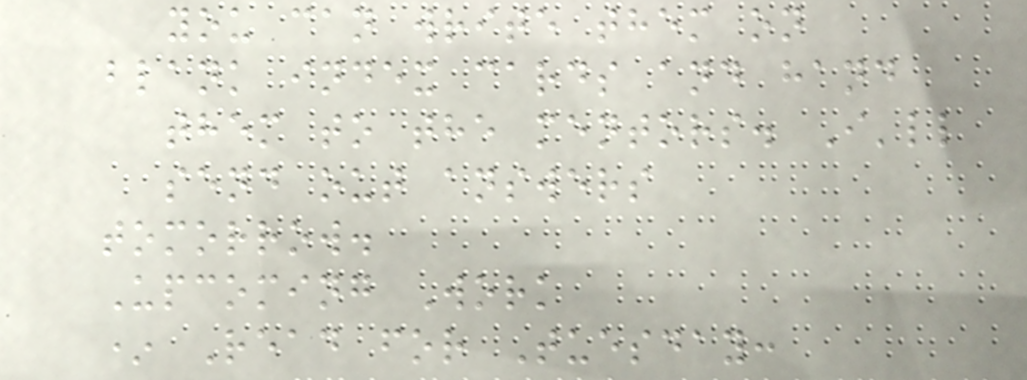you can write them on
blank index cards and hand
them to the mentors. I'll
send out answers
tomorrow.
Upcoming Work
* Read for Tuesday:
